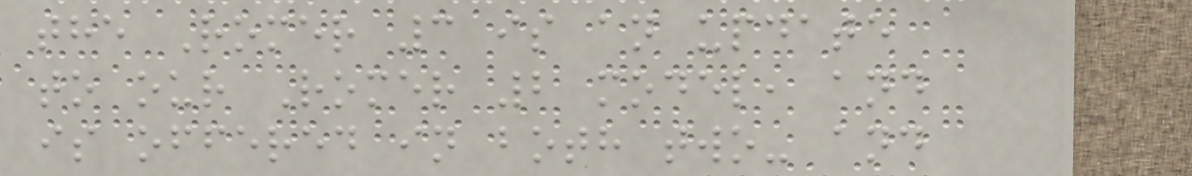the Romer 3 is an update
to our Romer 2 model, and
is offered in both two- and
